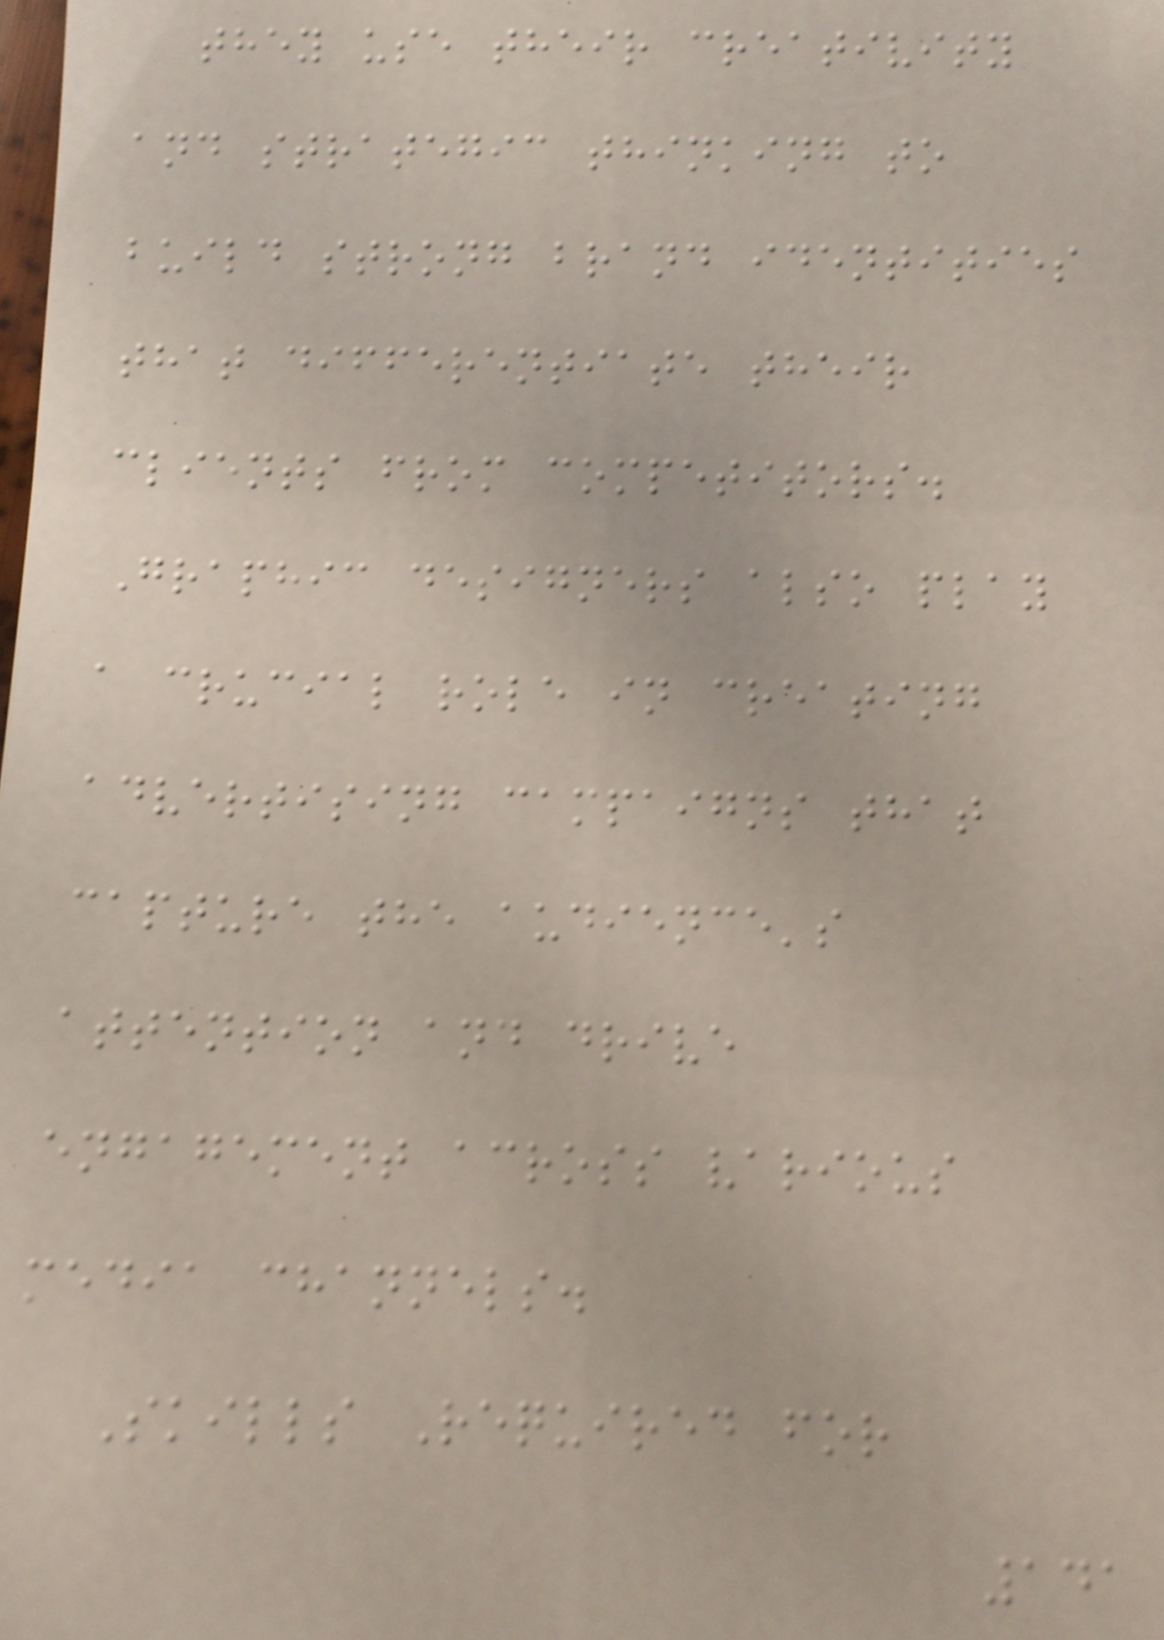they use their creativity
and strategic thinking to
build strong brand identities
that differentiate their
clients from competitors.
Graphic designers also play
a crucial role in creating
advertising campaigns that
capture the audience's
attention and drive
engagement across various
media channels.
Skills Required for
141
